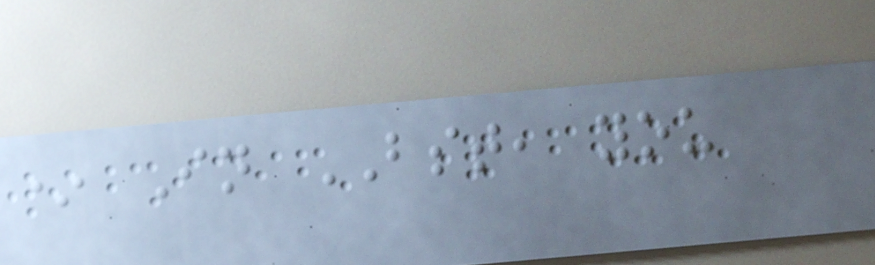* In BST, you
